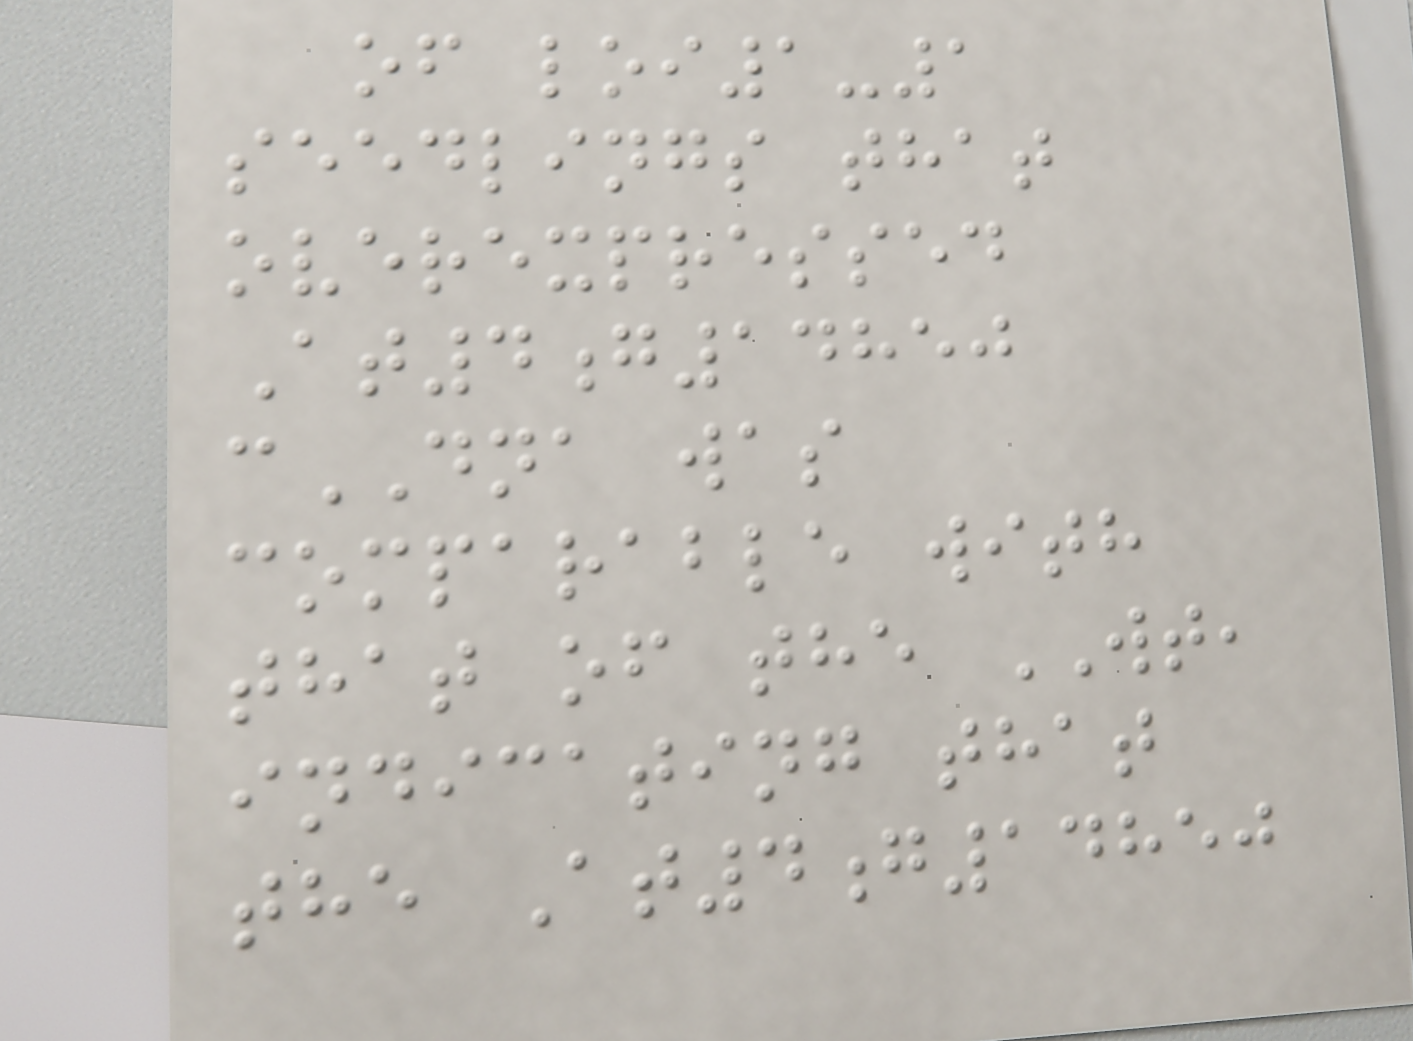of loi1-1
seedlings that
overexpressed
At4g14850
cDNA was
comparable with
that of the WT,
indicating that
the At4g14850
